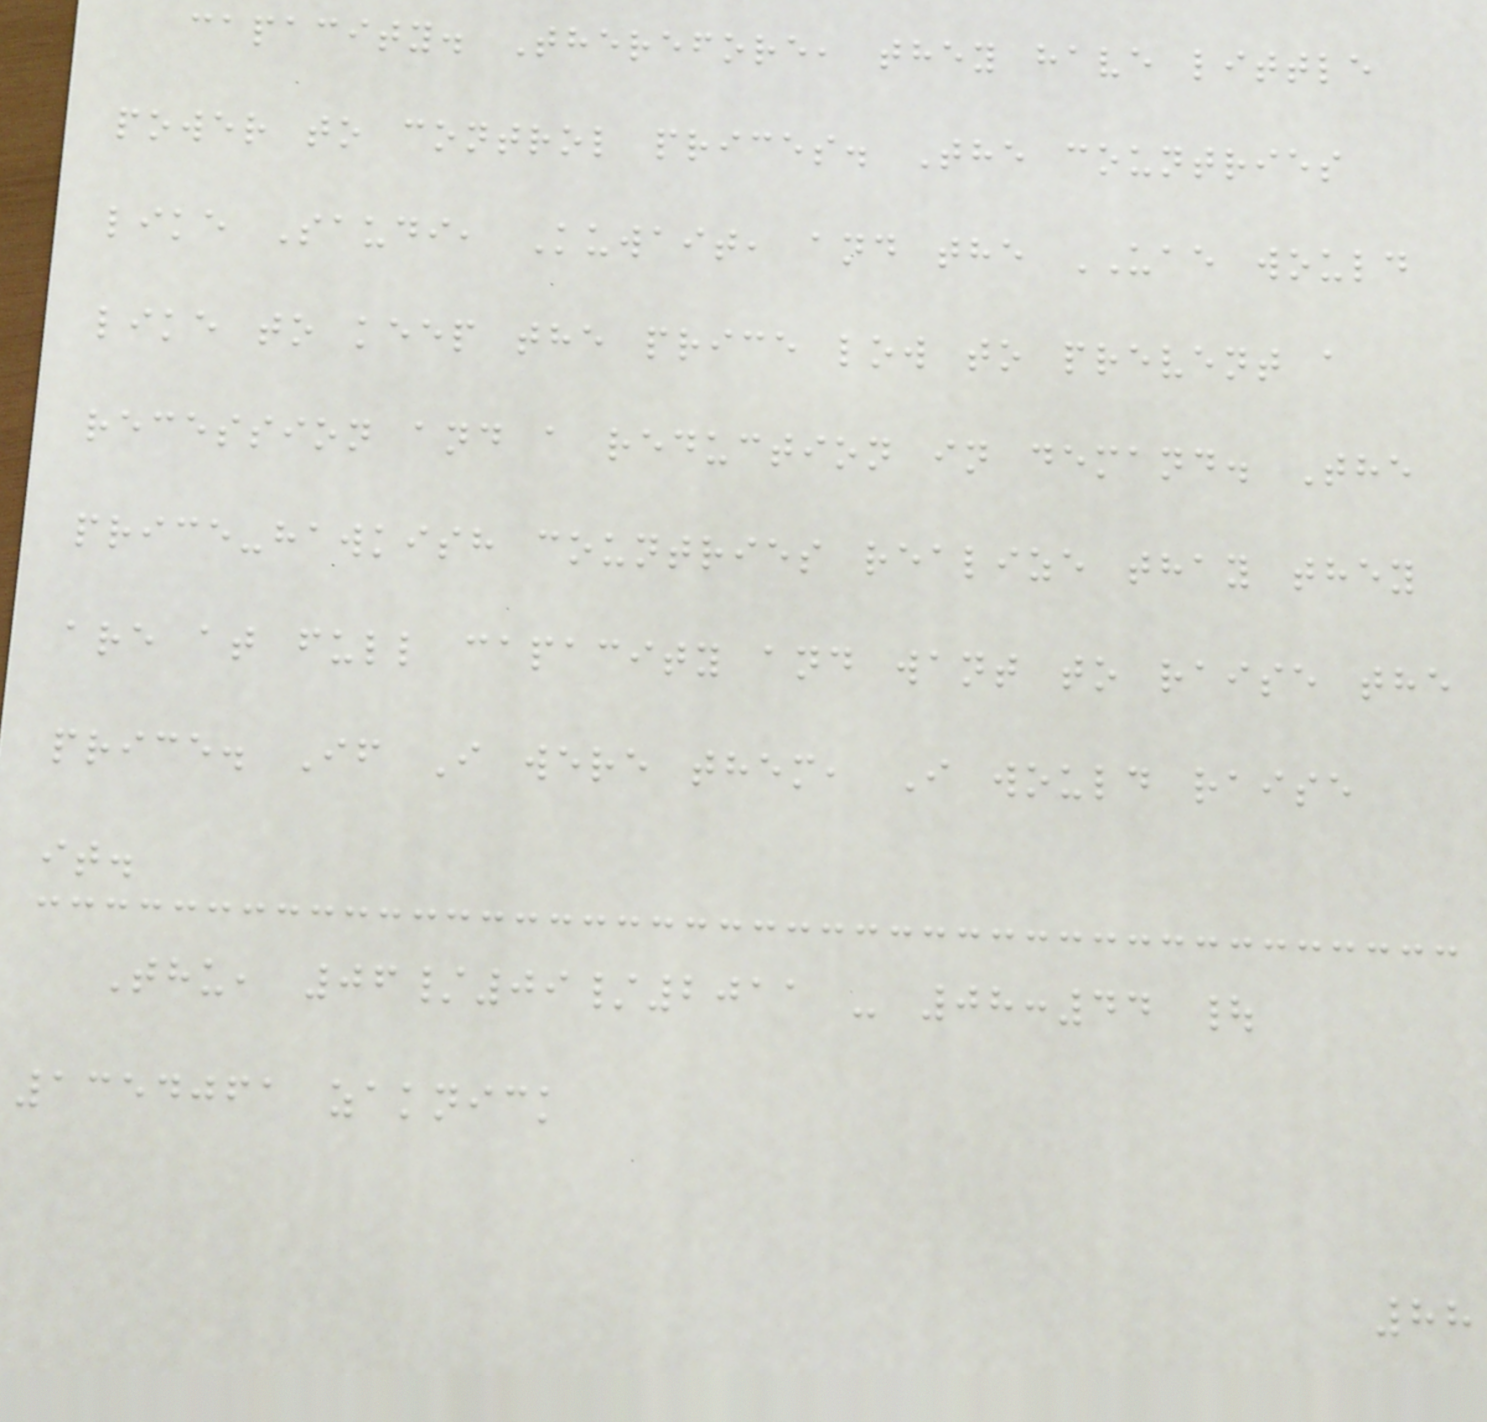capacity. Therefore, they have little
power to control prices. The countries
like Saudi, Kuwait, and the UAE would
like to keep the price low to prevent a
recession and a reduction in demand. The
price-hawkish countries realize thay they
are at full capacity and want to raise the
price. If I were them, I would raise
it.
Thu, 06/09/2011 - 08:44 |
1354061 zaknick
88
